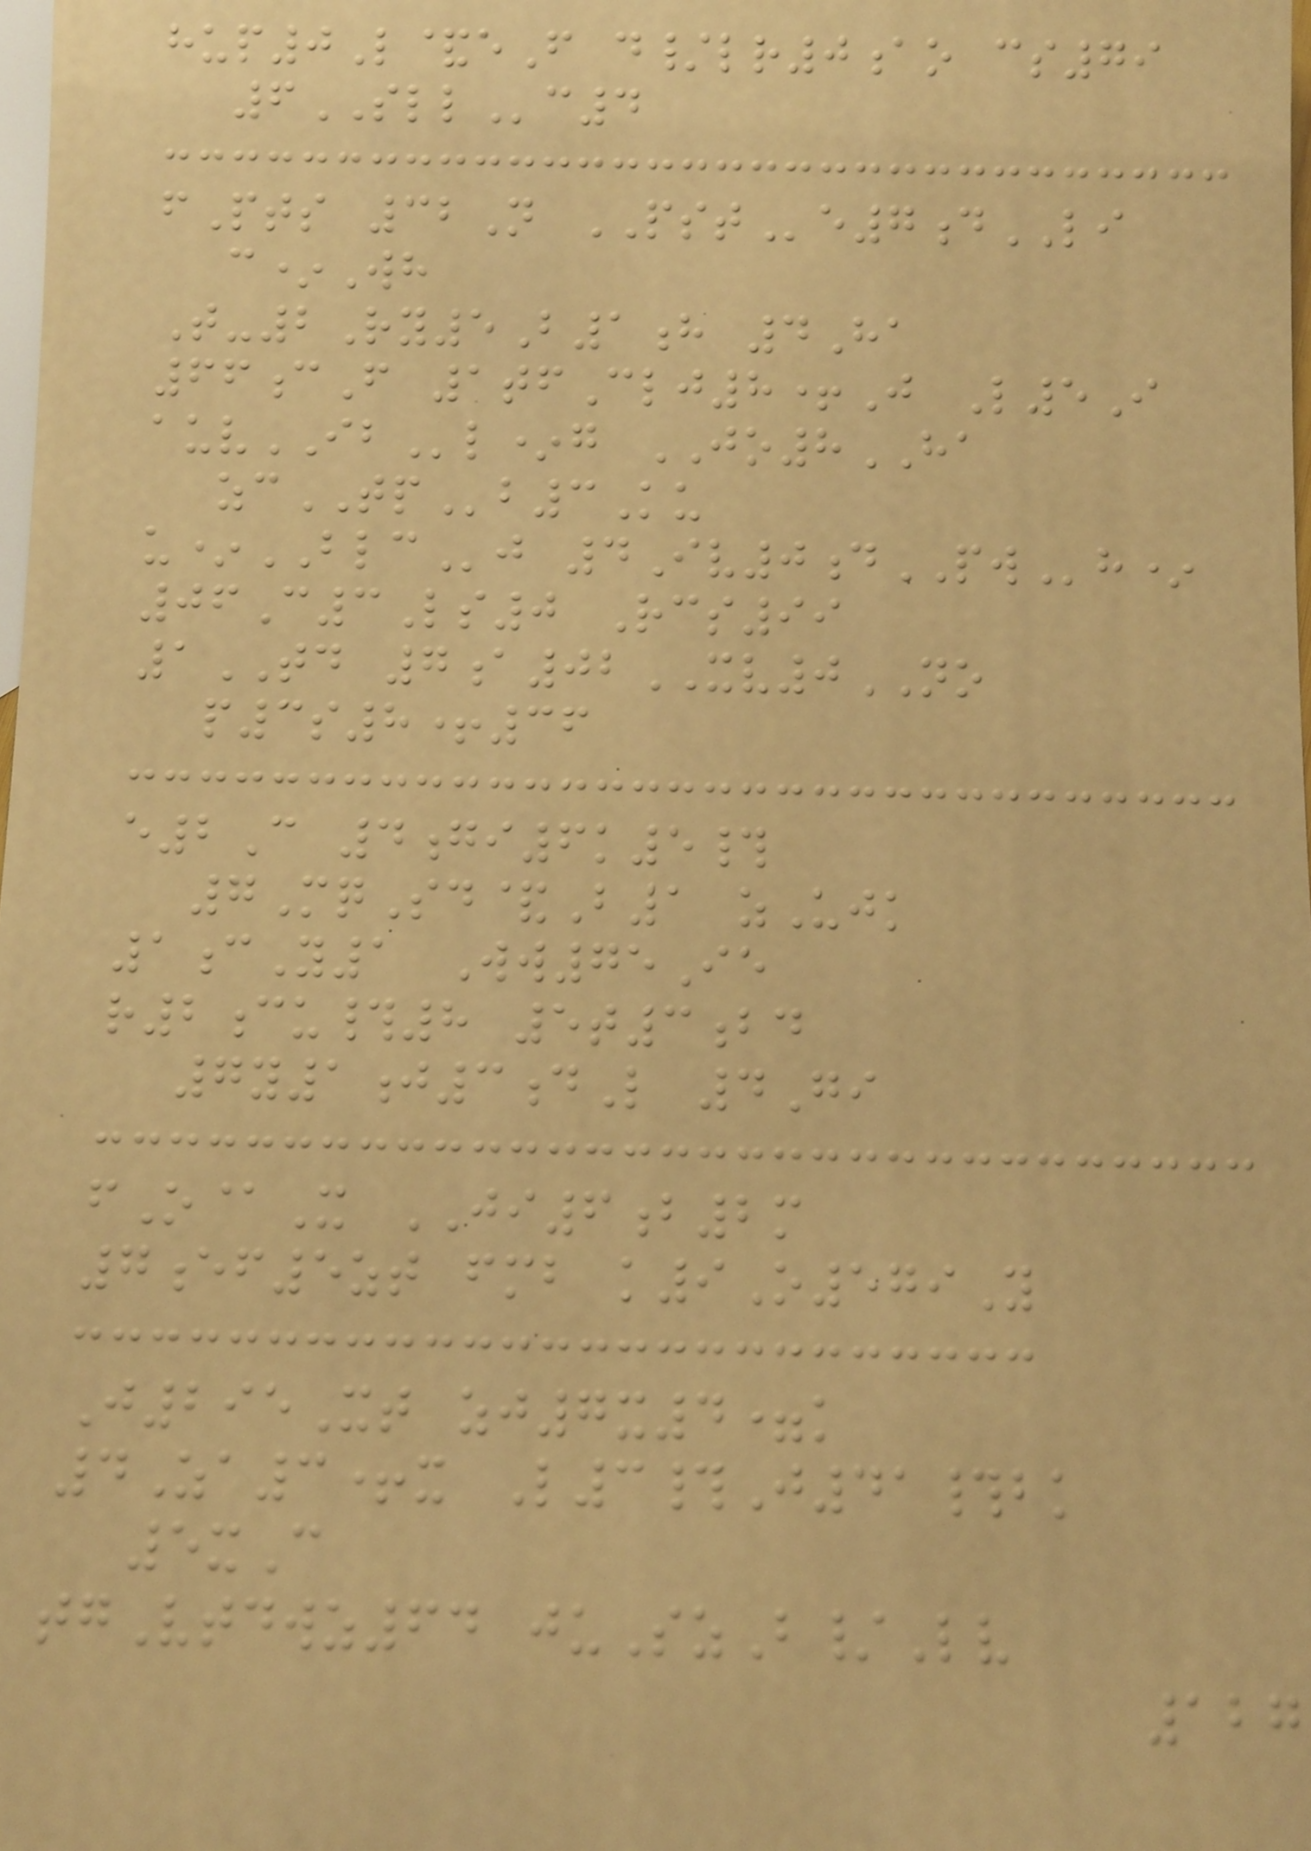hup0L&eF d/lr0ao cs79
6SLLc4
fPts 32N PSTe7dLI
c*Wh
T-2Ry5B1h 4Ha
66cF 1tfClj8+J L5I
auvIBl*g JO8HA
zcTPb3Ku
u*BLCj 4Iv0dPWh*
06C3Ls0 Rcs99
1TD 7a02XV0NO
p3s8+36
e2C 4gi6k5#
7MqSd&B1 zUjk
1cY1 Ww75Ie
r2cu#8 5t3bd
7y1j3dL 4Gi
fO@X JI6b2m
7ef5zt fmb k9O579Y
J295Xt zj7x4=k
4Za3+x L3#J41#bk
5xC
tgVtdwz64 juSzB/Lv
127
